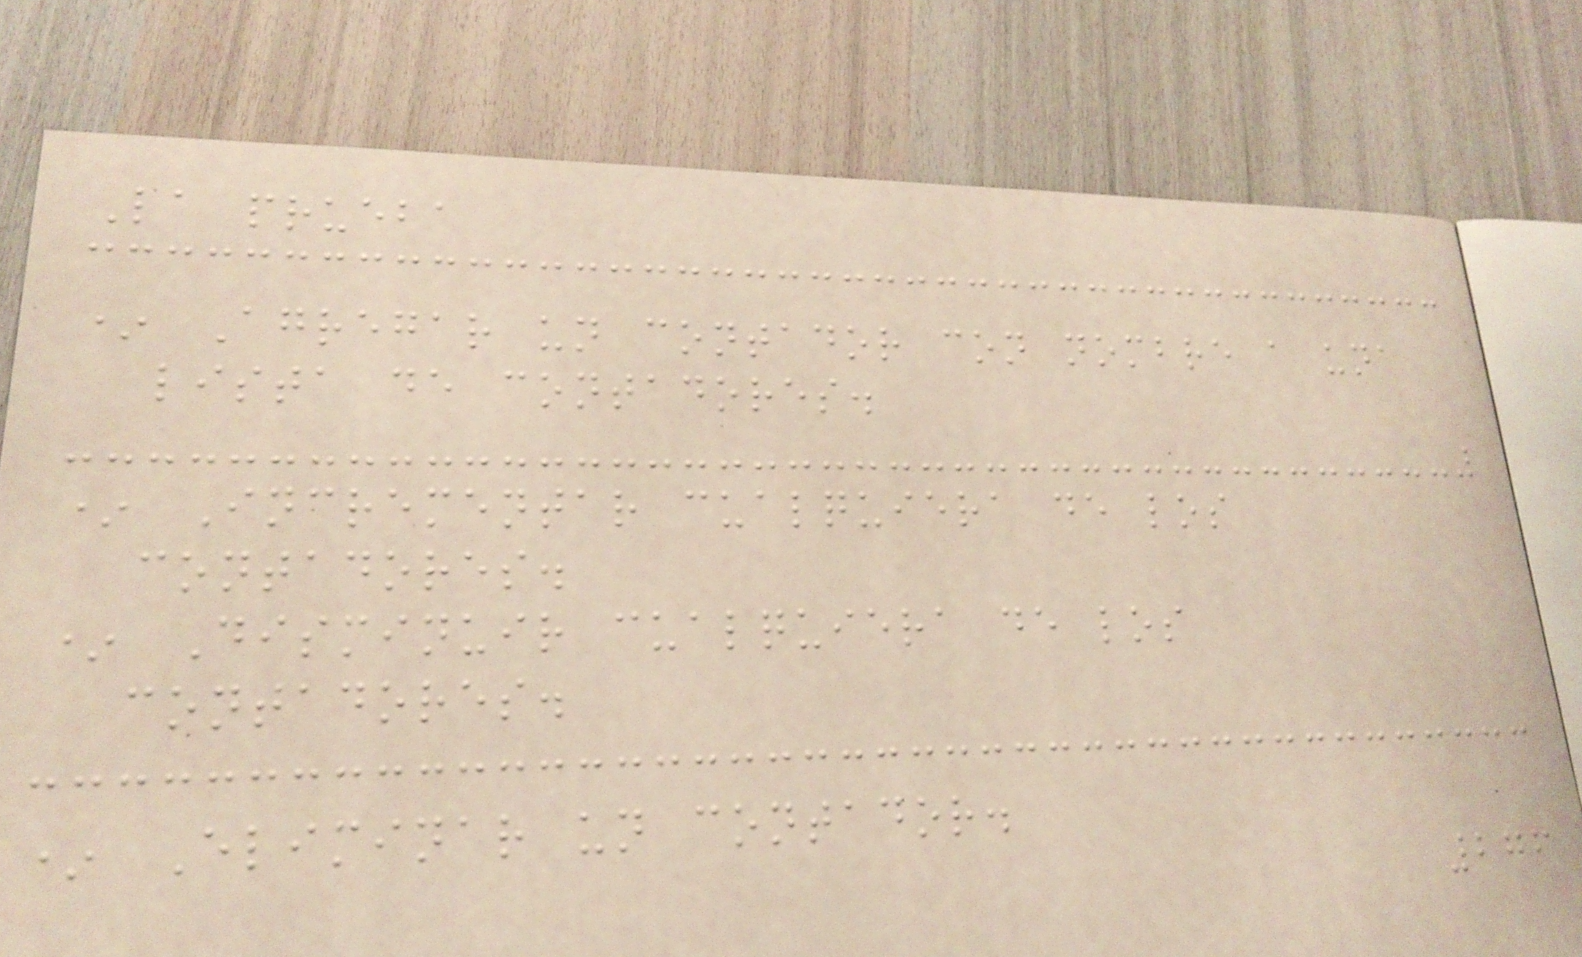La prueba
* Agregar un contador con nombre a una
lista de contadores.
* Incrementar cualquiera de los
contadores.
* Disminuir cualquiera de los
contadores.
* Eliminar un contador.
276
